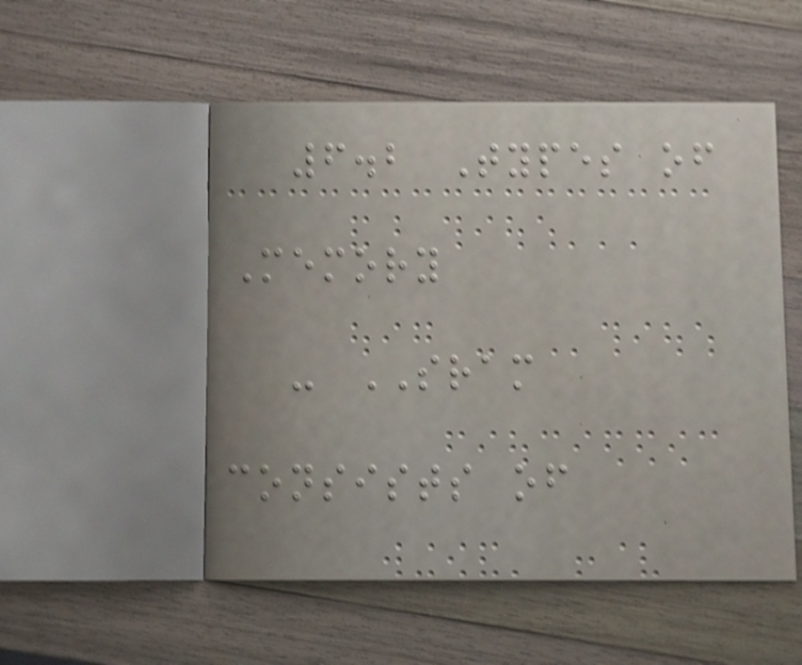6.2 Types of
Memory
- SRAM
consists of
